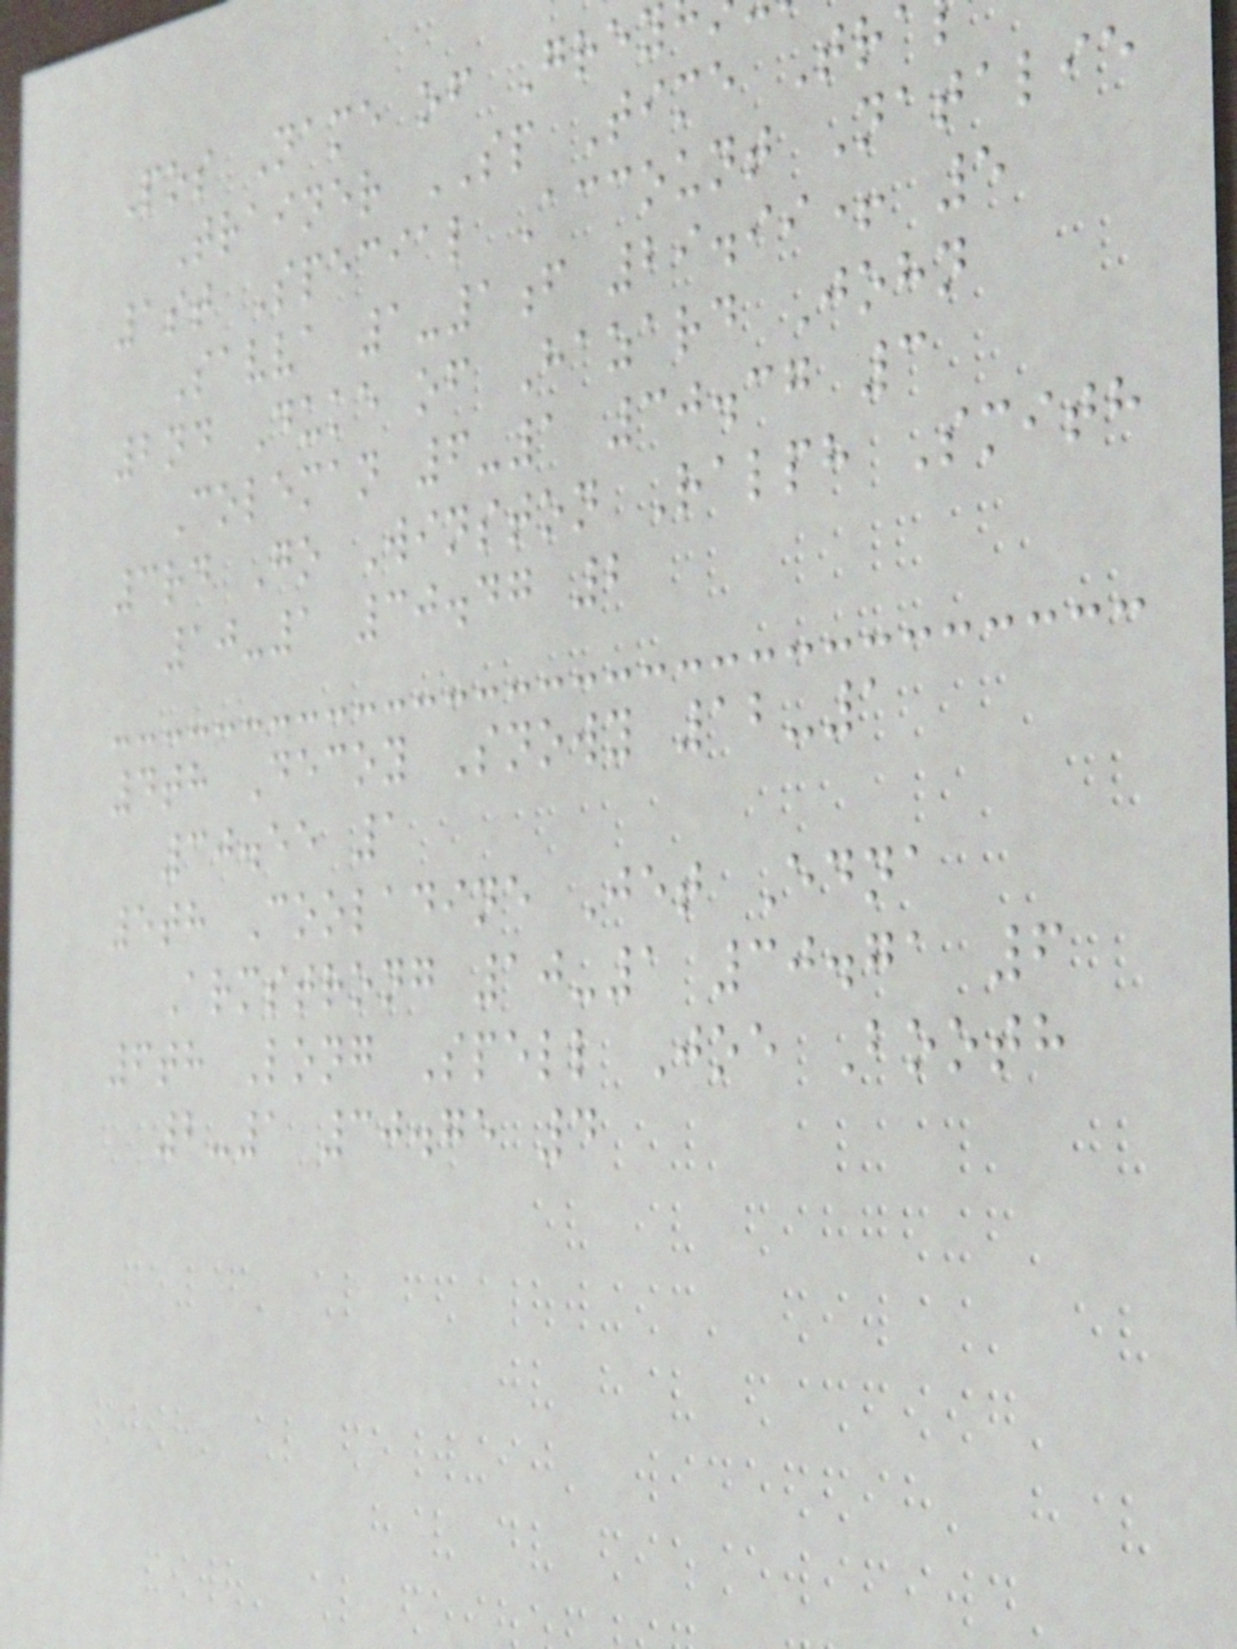Pos Name of Grey
Trainer SP Time Tr
1st Special Account Natalie
Savva 1-1f 29.99+ 5
2nd Duke of Hazard John
Coleman 6-1 30.37 3
3rd Go Winston Ralph Smith
10-1 30.47 2
4th Decoy Snowy 12-1
30.55 1
5th Cooladine Jet Edna
Armstrong 10-1 30.71 6
6th Long Spell Joe Booth
2-1 30.75 4
